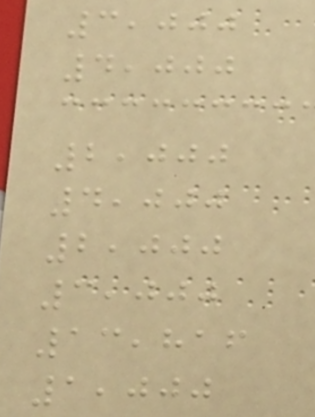3,000
4,000
2,000
4,000
2,000
3,000
13,816
1,000
